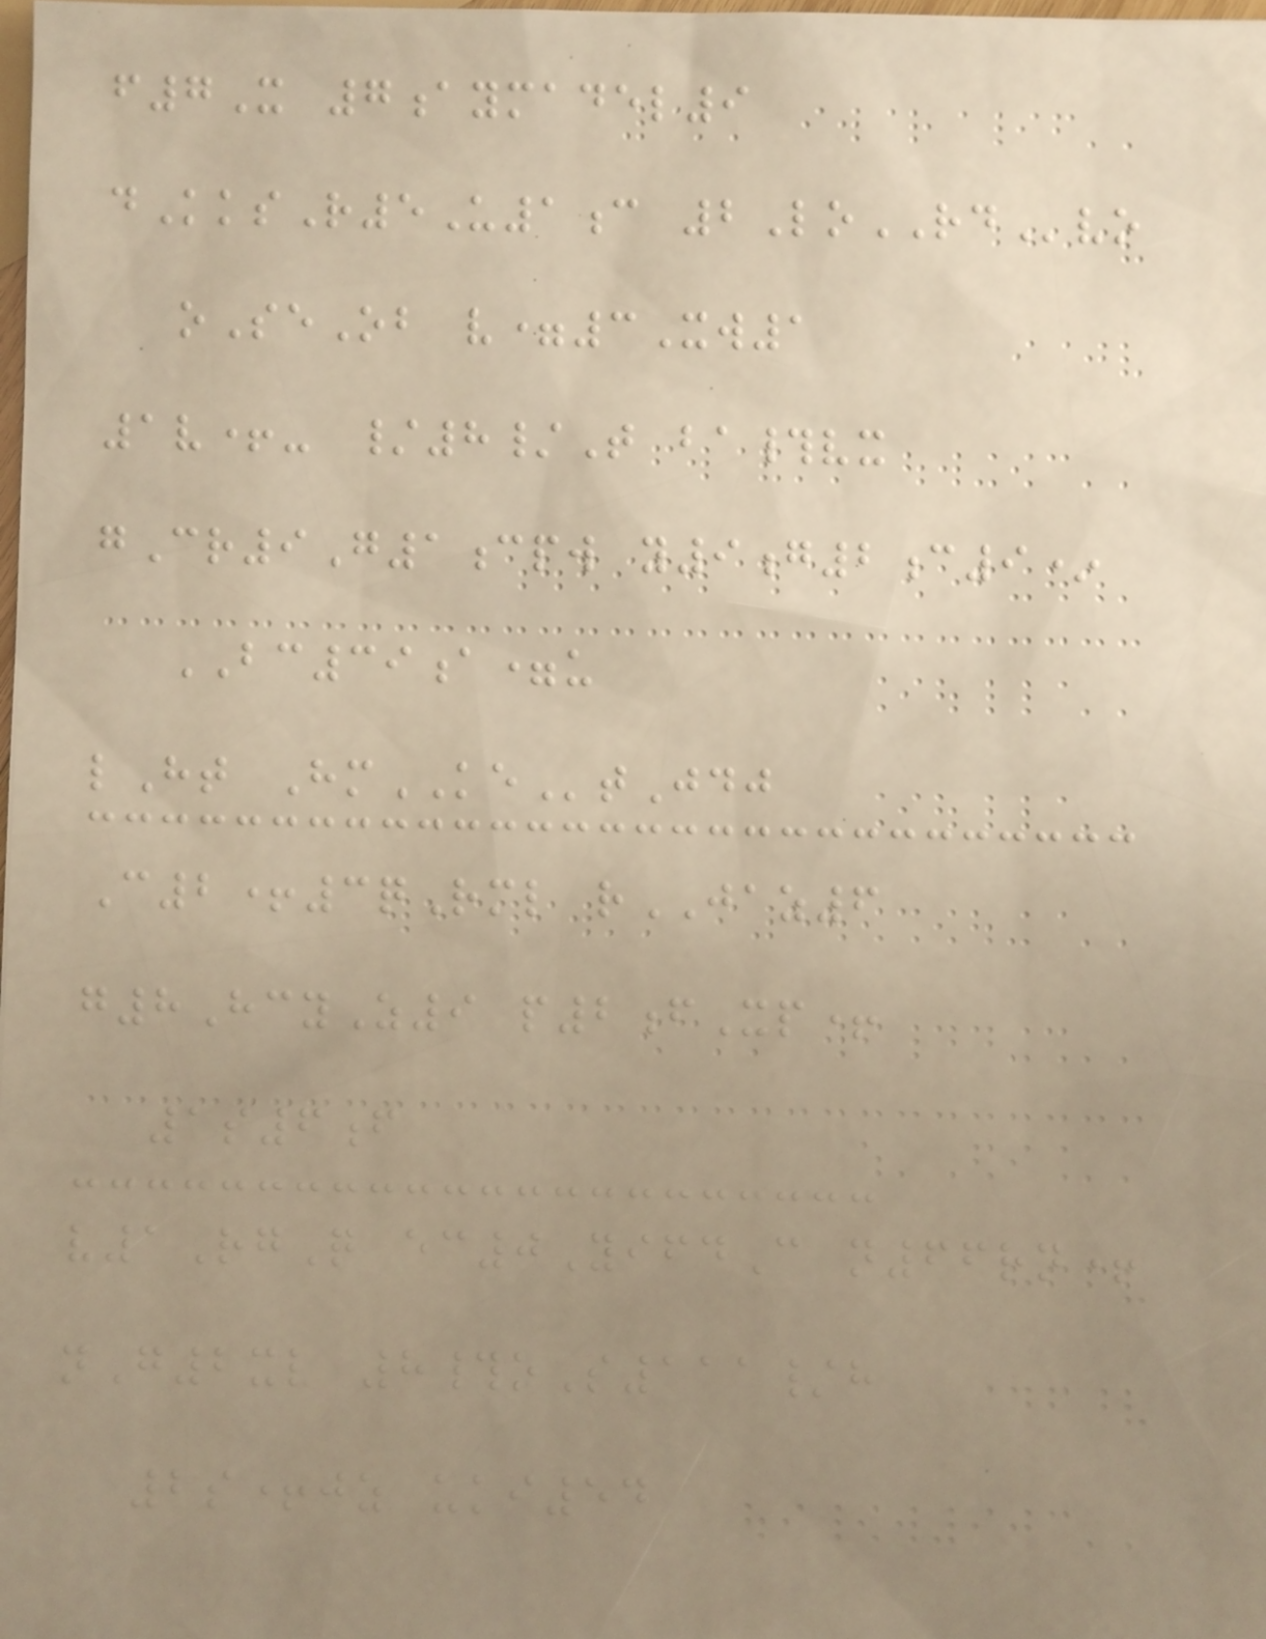f7X 7aymadel9
dKksR5U1c 2LoRDvo
oSeOb v=3Xw1
1v+- /8/T ba#vx
gCr9G1cpw y9g2c9*
BC39a=u
lHt HmKEtJdj
C2+3qRml rJAZ6
g8HcyZ9 p2fXp+
1s6f
v1RgQ ec0YifdC n66rn+
nG2xv 8#oS111/h
2s+jz uki54
